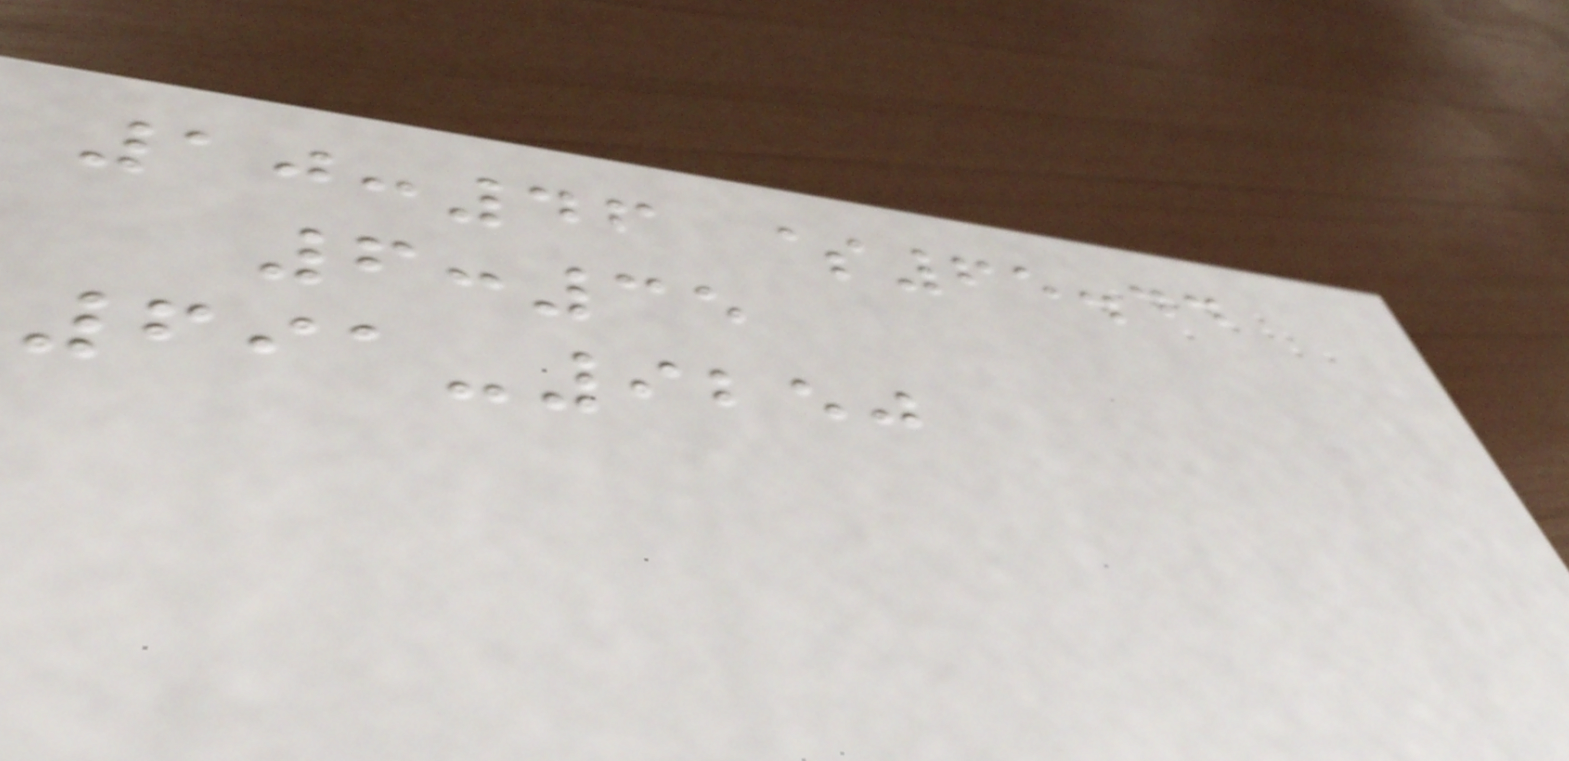10:46 $65.44
6:35
691-9250
